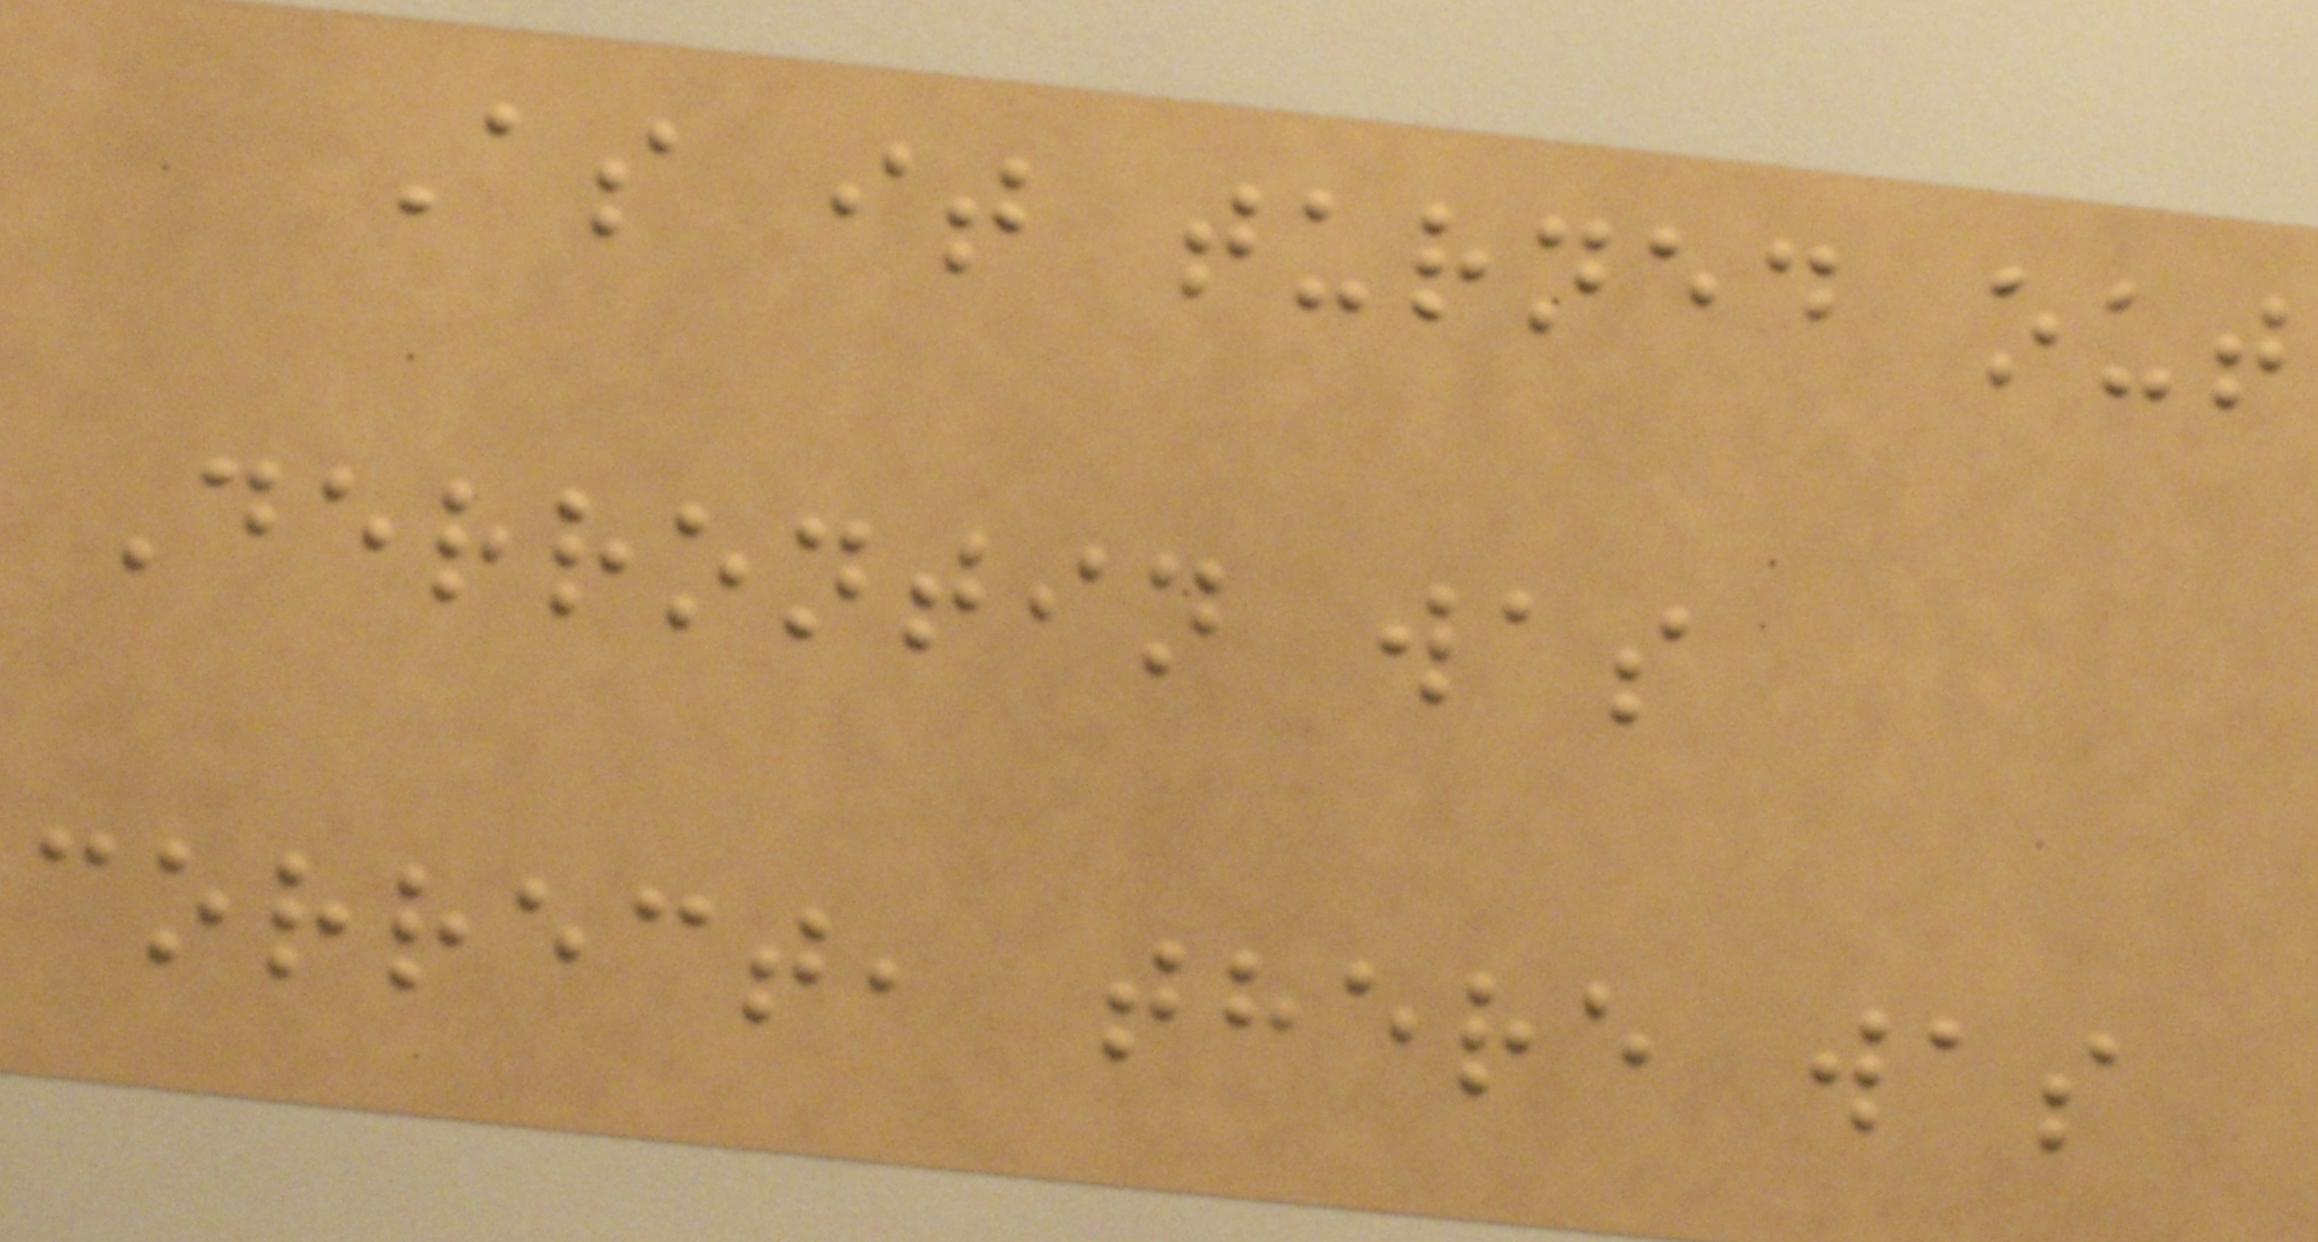As it turned out
Derrontin was
correct, there was
